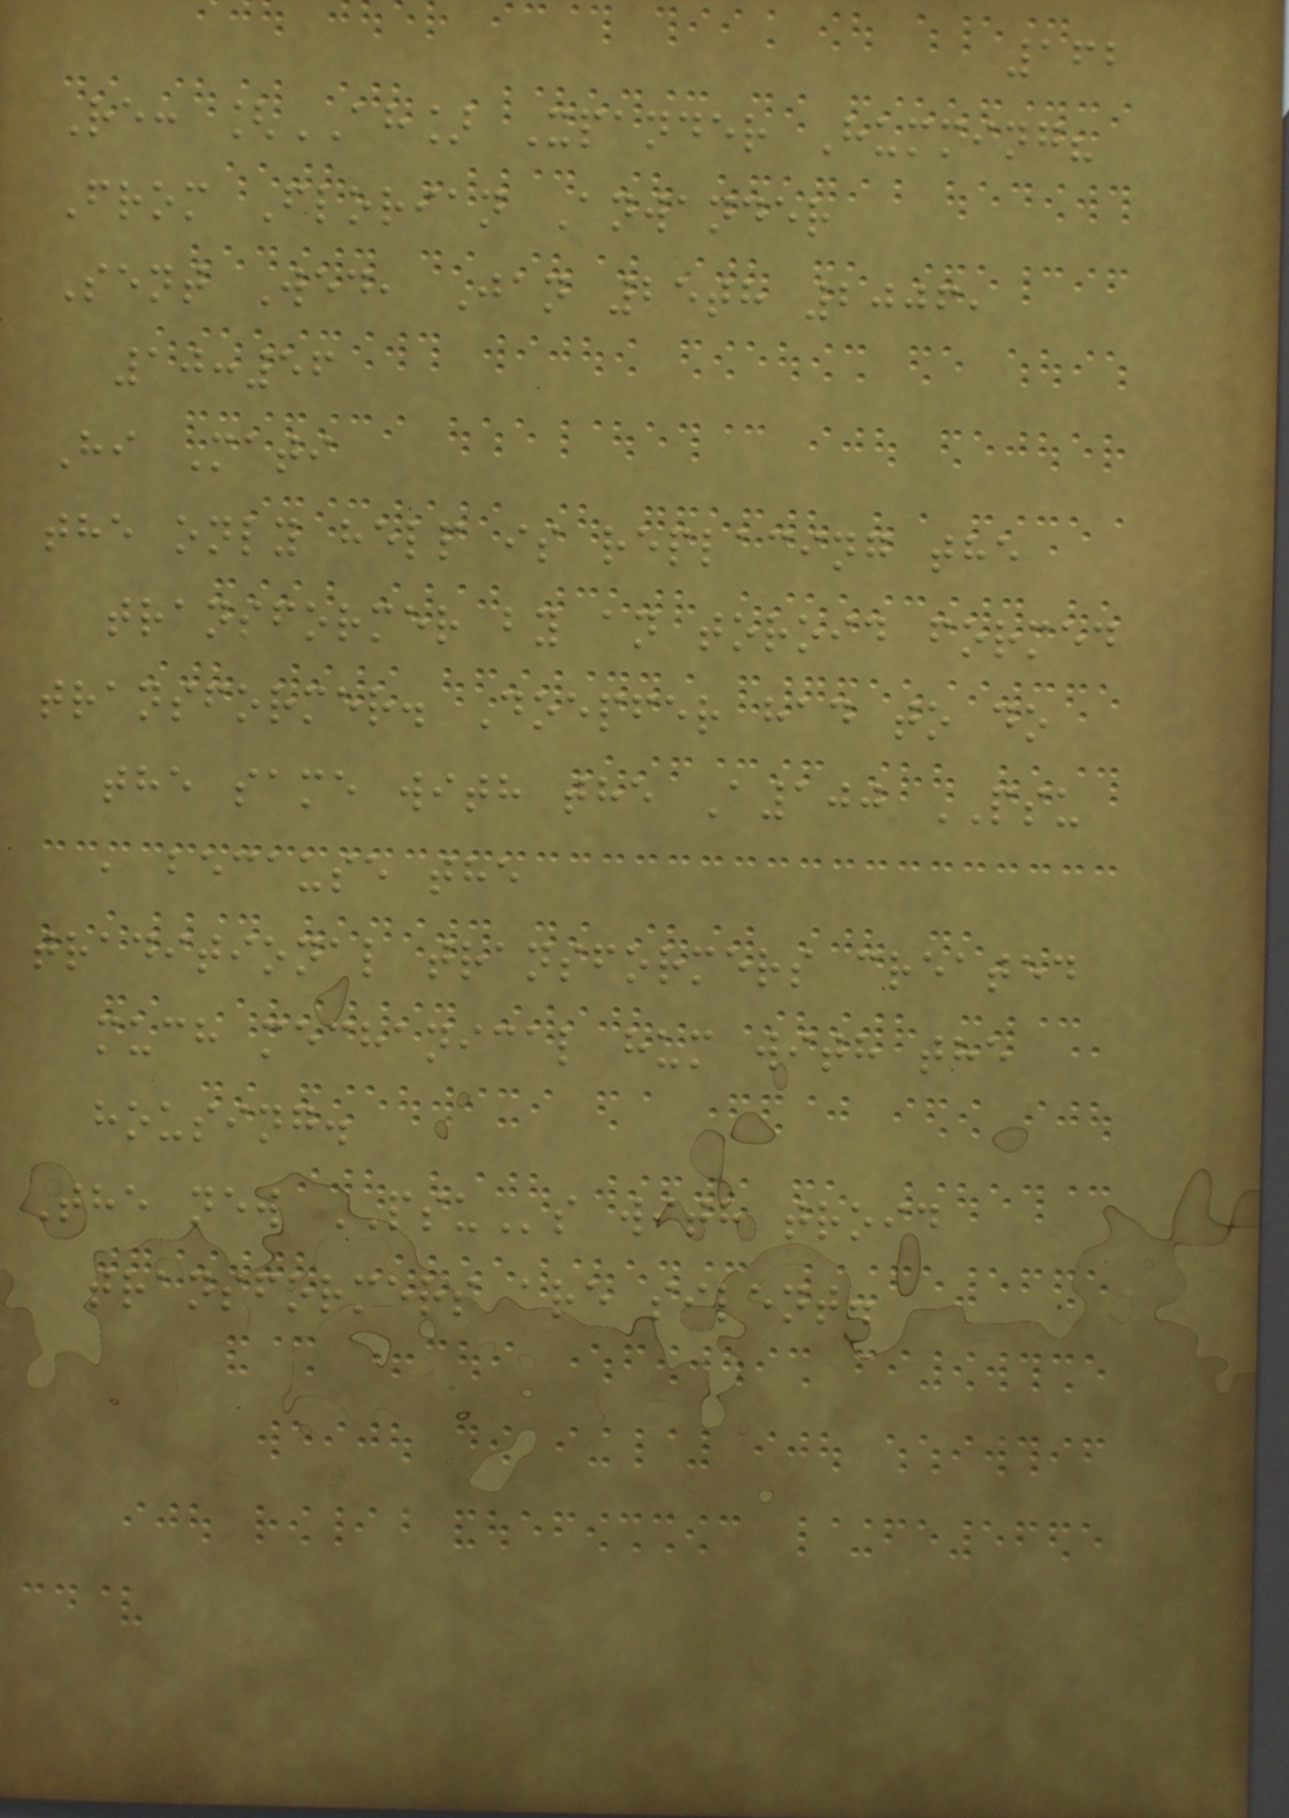162
Re: [AH] Xpander Humming?
From Florian Anwander
Sent Wed, Jan 25th 2006,
10:56
Hi Mati
the only help is replacing the
transformer by an toroid formed
transformer. Doepfer had to do
the same with the A100 PSU
, because the
traditional transformers created
much mechanical hum with the
housing.
The new PSUs with troid
transformers are silent.
